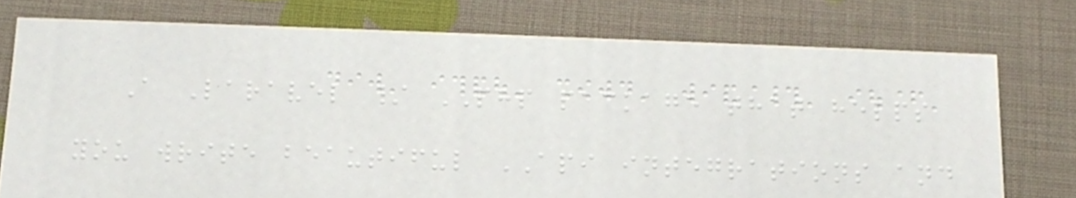A Laravel / PHP package that helps
you write beautiful API integrations and
